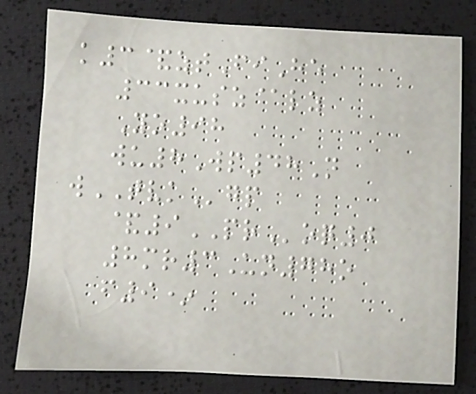k3&ztFiHe
33xusz@lz
Yo98
wu8Wp48N
wTVKgp
&9PRoq0
8mr3Un78o
f9*
